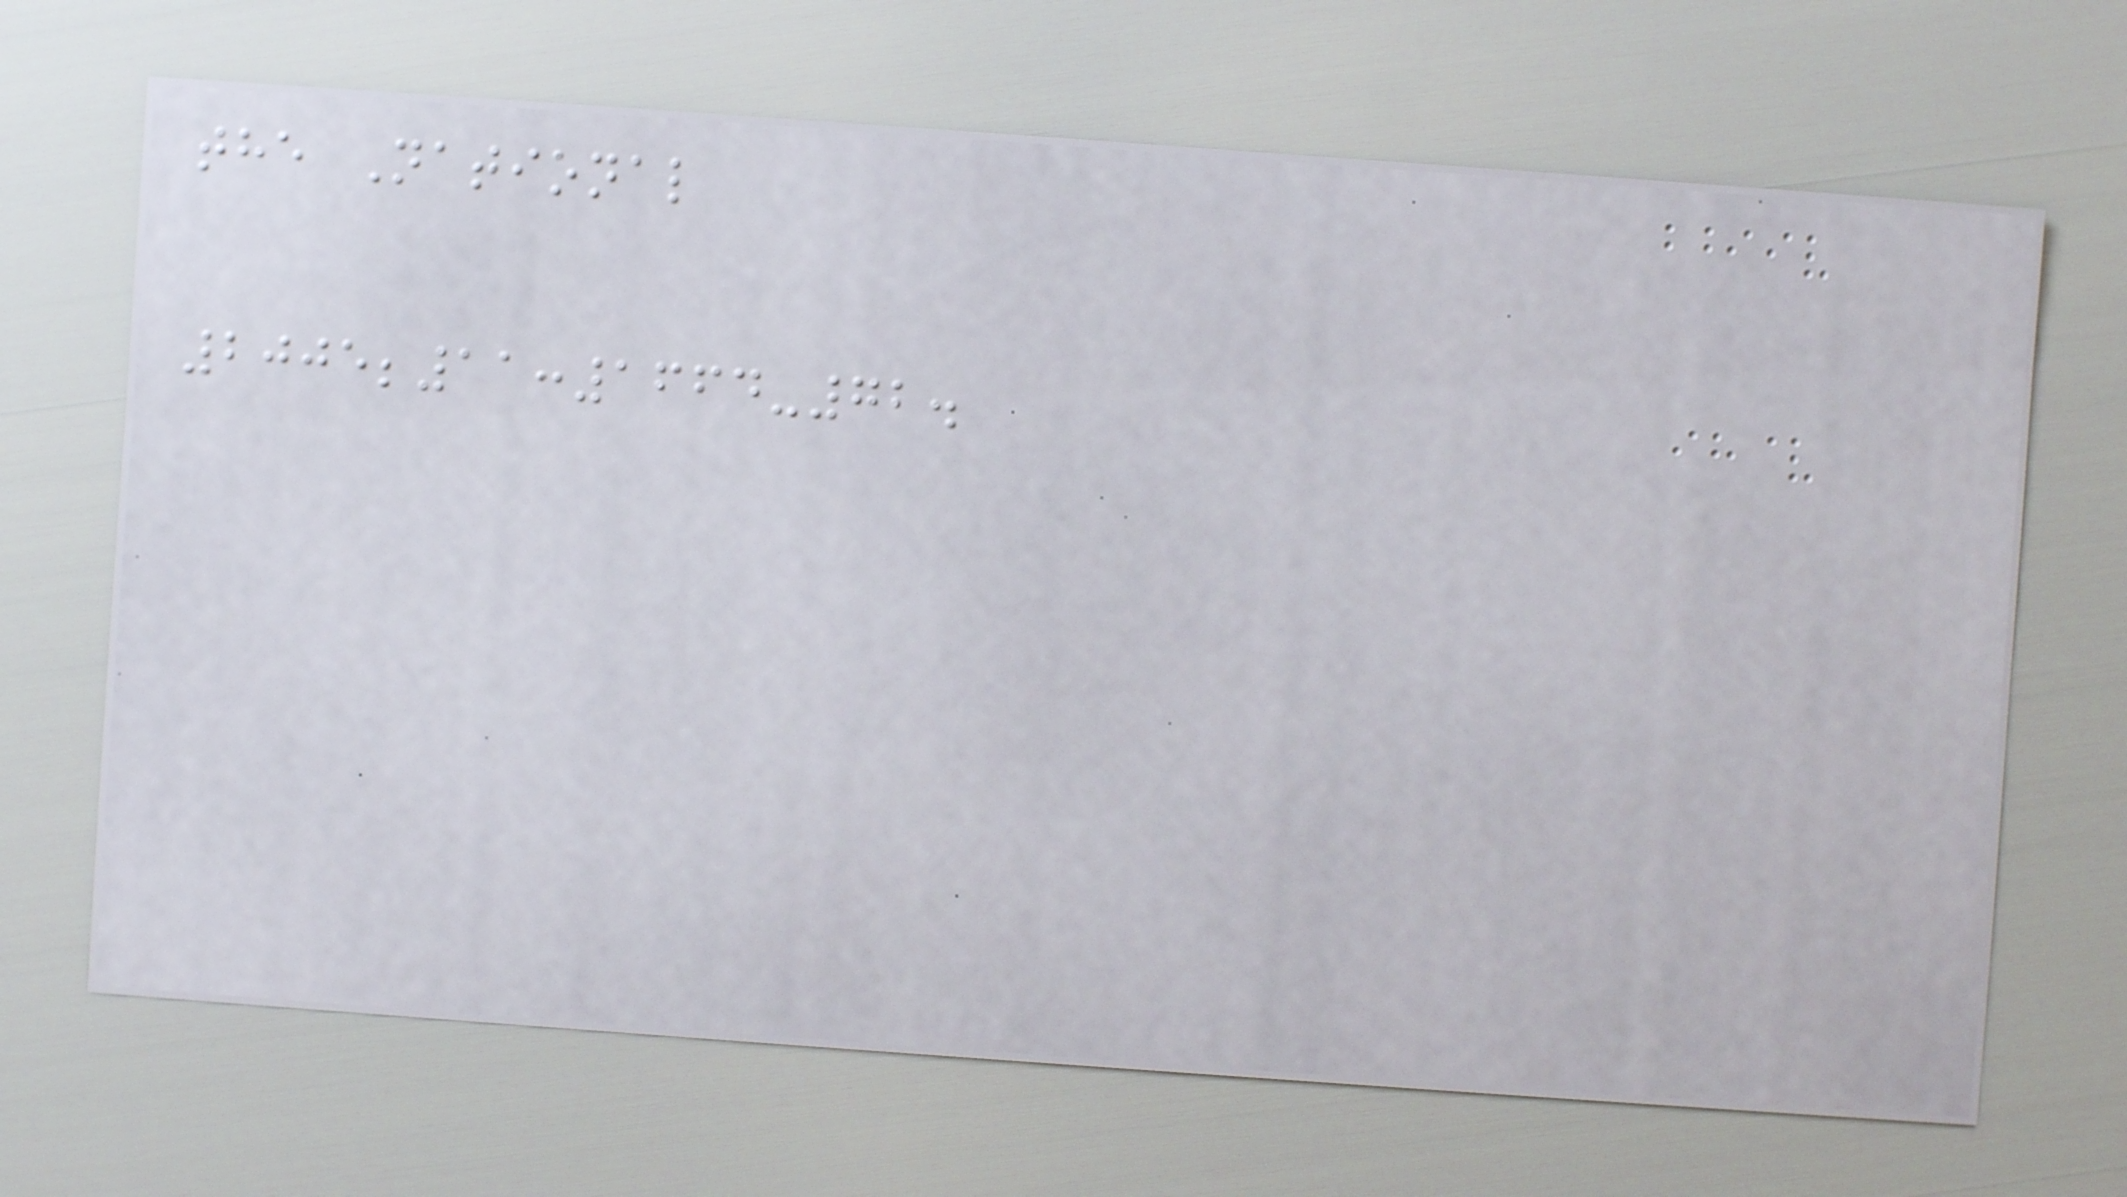the National
2005;11:1664-72.
